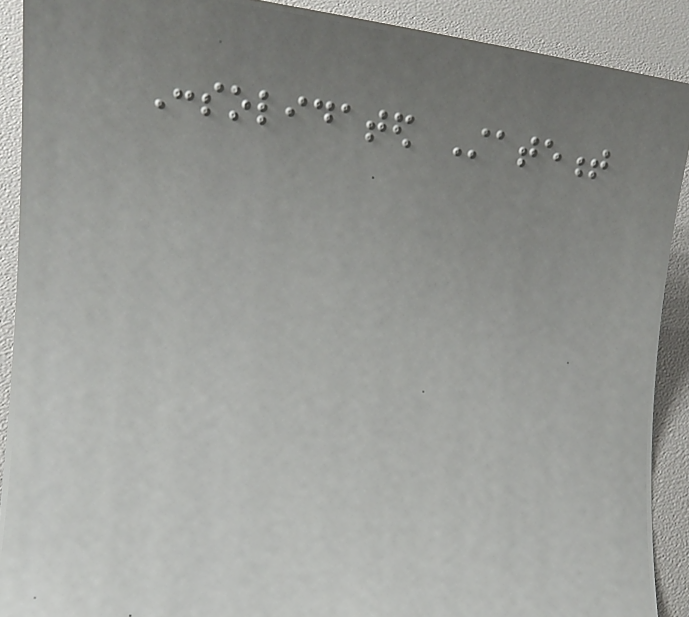Consolidated Statement
